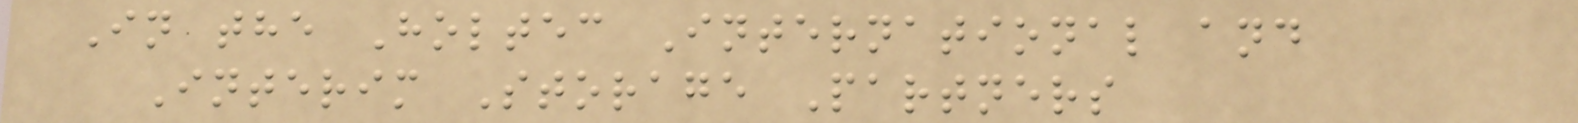In the Holtec International and
Interim Storage Partners
